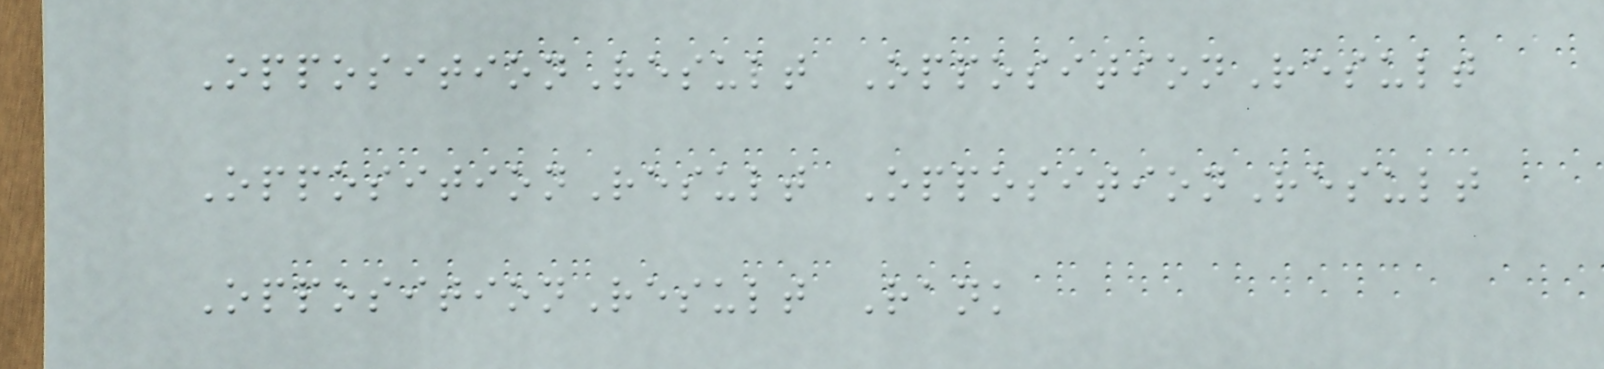OppositionResult OppositionResult
OppositionResult OppositionResult
OppositionResult Rank
